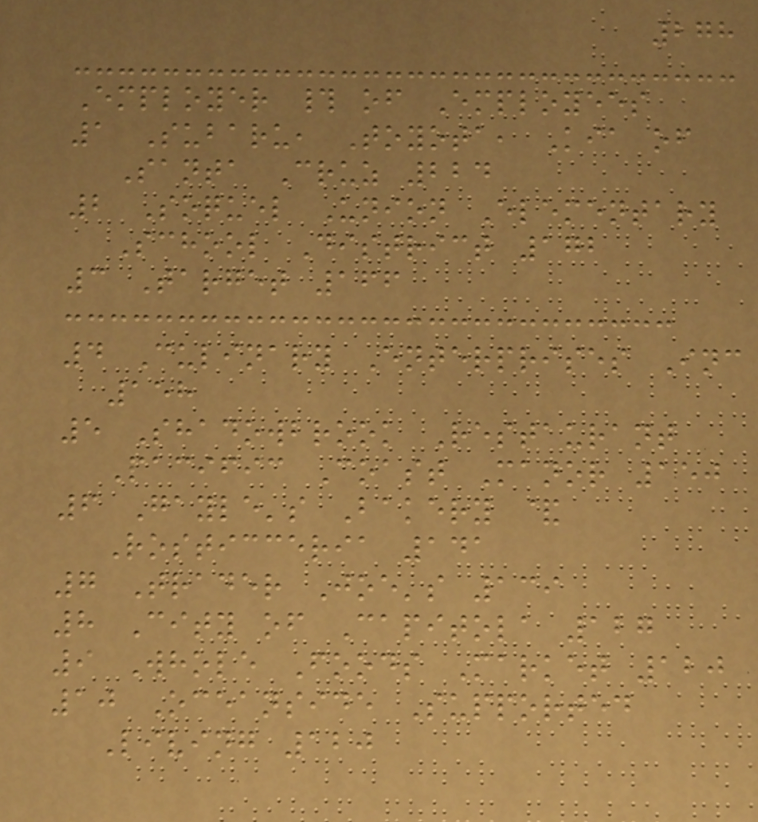278
Employer # of Employees
1 Subaru, Toyota, Kia of
Santa Cruz 224
2 Soquel Union Elementary
School District 172
3 Target 166
4 Culinary Enterprises Inc
158
5 Shadowbrook Restaurant
Pacific Coast Manor 150
6 Gayle's Bakery &
Rosticceria 141
7 Trader Joe's 139
8 City of Capitola 127
9 Whole Foods Market 120
10 Oceanside Supported
Living 120
